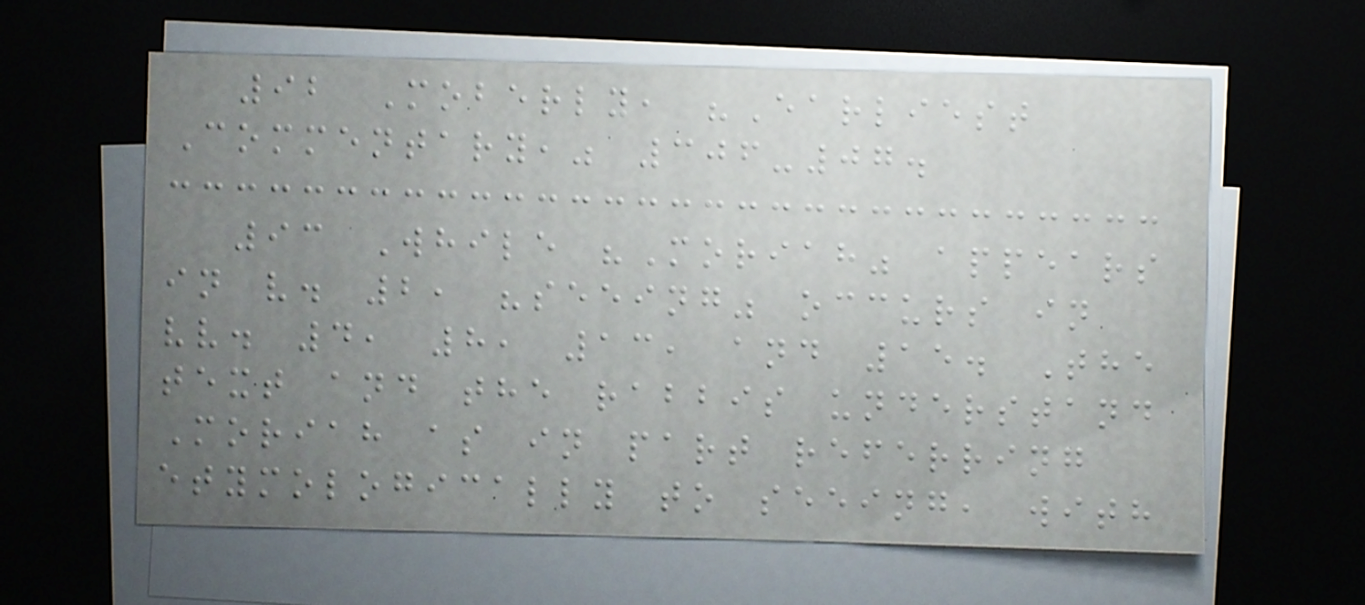92 Moberly, "Earliest
Commentary," 306-07.
93 While "Moriah" appears
in v. 2, "seeing" occurs in
vv. 4, 8, 13, and 15. The
text and the rabbis understand
Moriah as in part referring
etymologically to seeing, with
